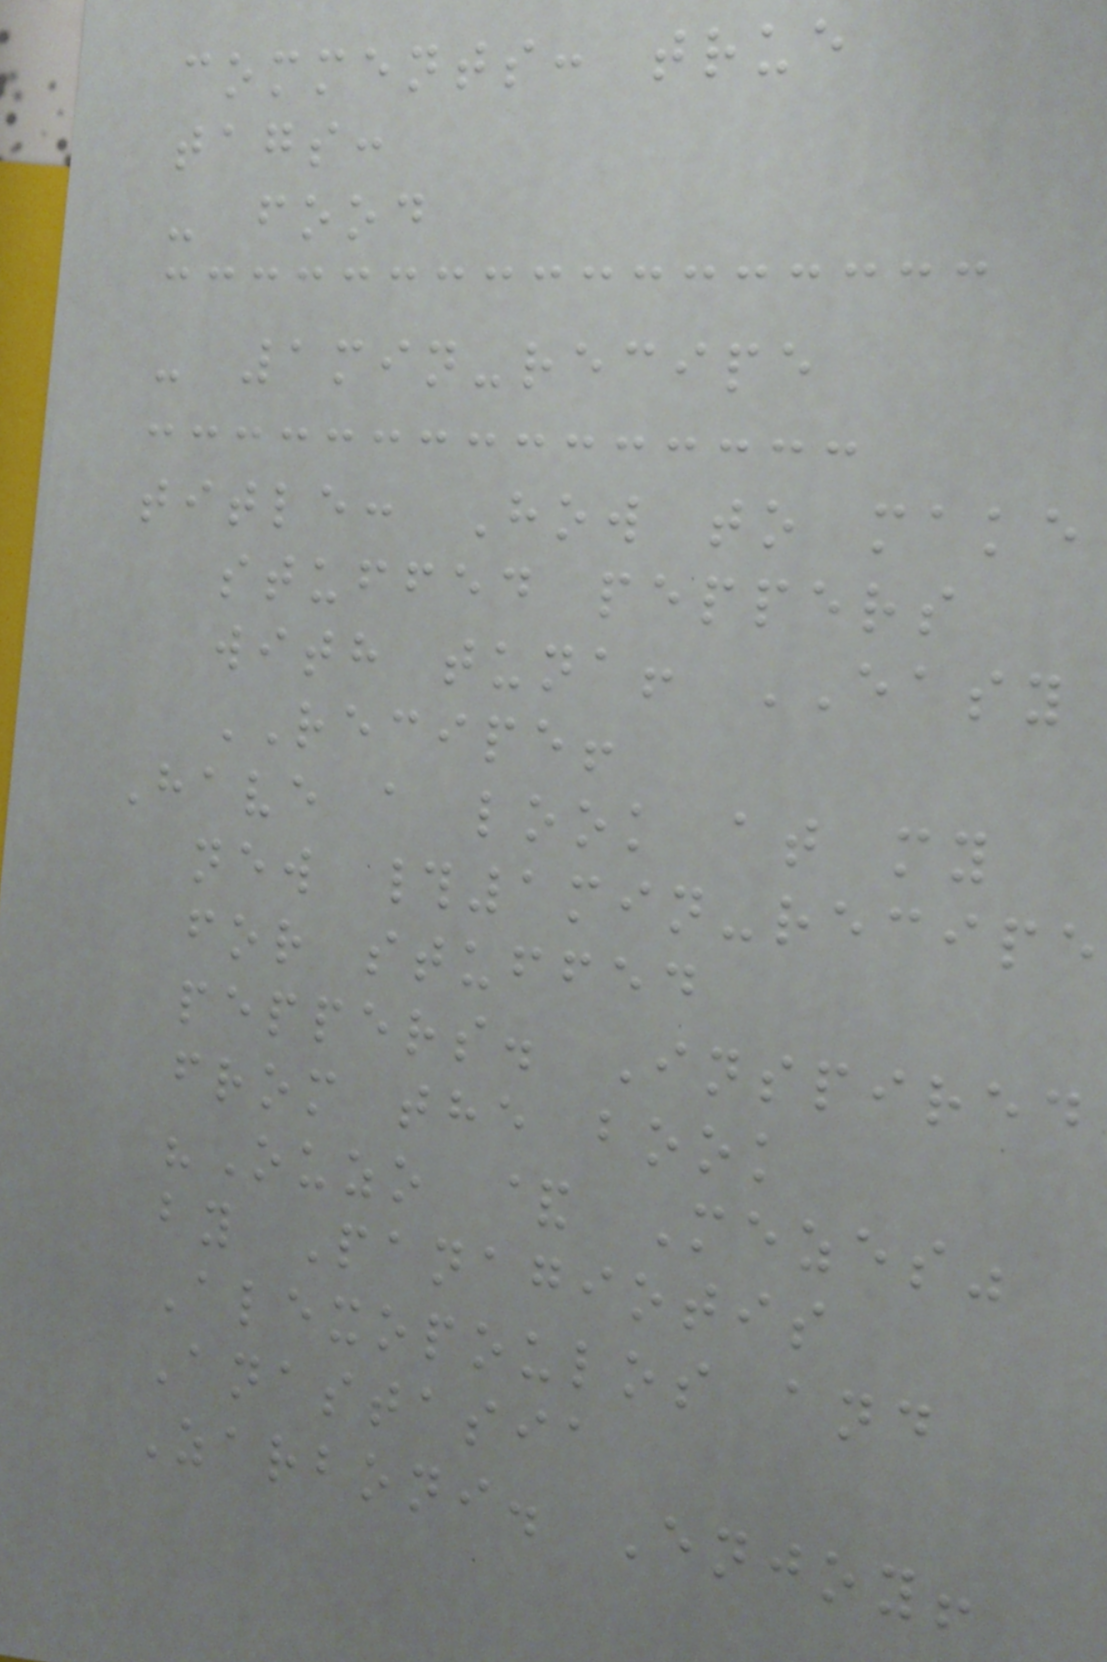comments: true
tags:
- food
- 1min-recipe
title: How to make
stuffed peppers
with tuna! EASY
RECIPE!
Have a look at my
new #1min-recipe
for stuffed
peppers. Inspired
from the book
"Ouzo & Mezes"
by Panagiotis
Alexopoulos and
Anastasia
Zarboni. Enjoy!
